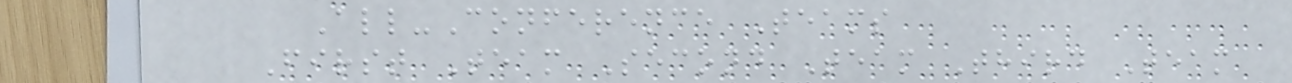All-Conference Teams
First Team Second Team Third Team
